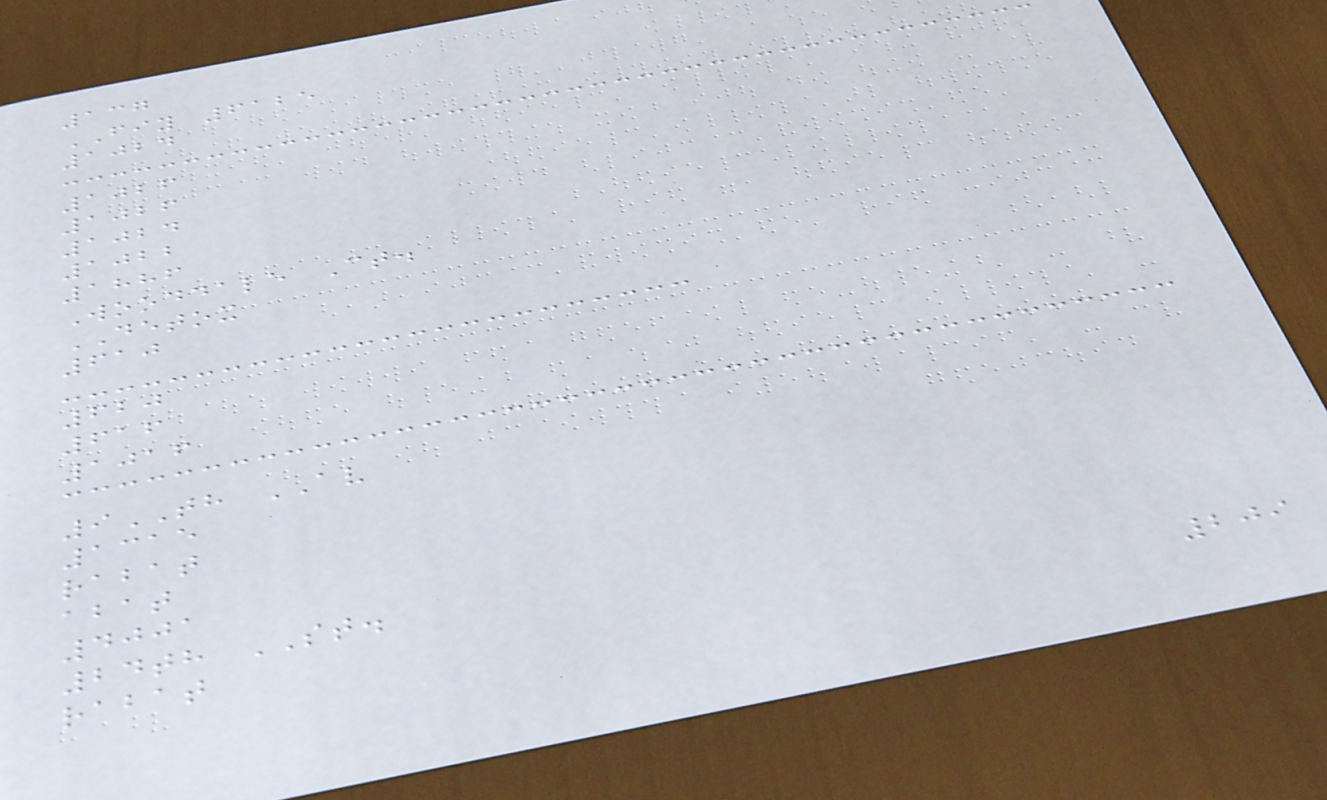137
FIY 6125
1024
1026
1026
1024
1022
1886
Wooddale Ct.
DETOX
610
620
616
1016
9TH AV
1315
rabat
abat
4001
24th ST.
rabat
209
